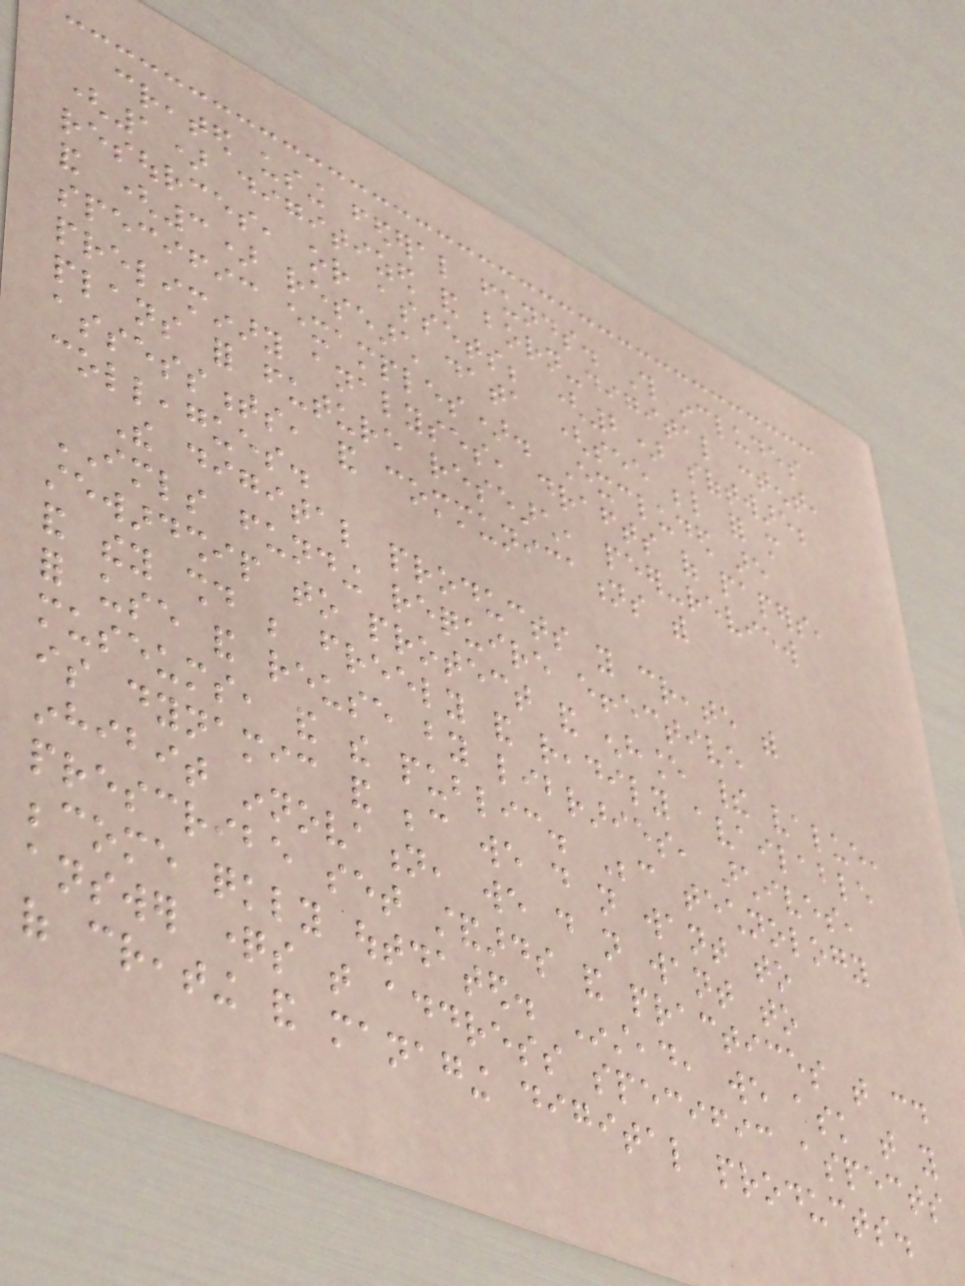created using federal funds. This includes
(1) digitized and born-digital content,
resources, or assets; (2) software;
and (3) research data (see below for more
specific examples). Excluded are
preliminary analyses, drafts of papers,
plans for future research, peer-review
assessments, and communications with
colleagues.
The digital products you create with
IMLS funding require effective
stewardship to protect and enhance their value,
and they should be freely and readily available
for use and reuse by libraries, archives,
museums, and the public. Because technology
is dynamic and because we do not want to
inhibit innovation, we do not want to
prescribe set standards and practices that could
become quickly outdated. Instead, we ask that you
answer questions that address specific aspects
of creating and managing digital products.
